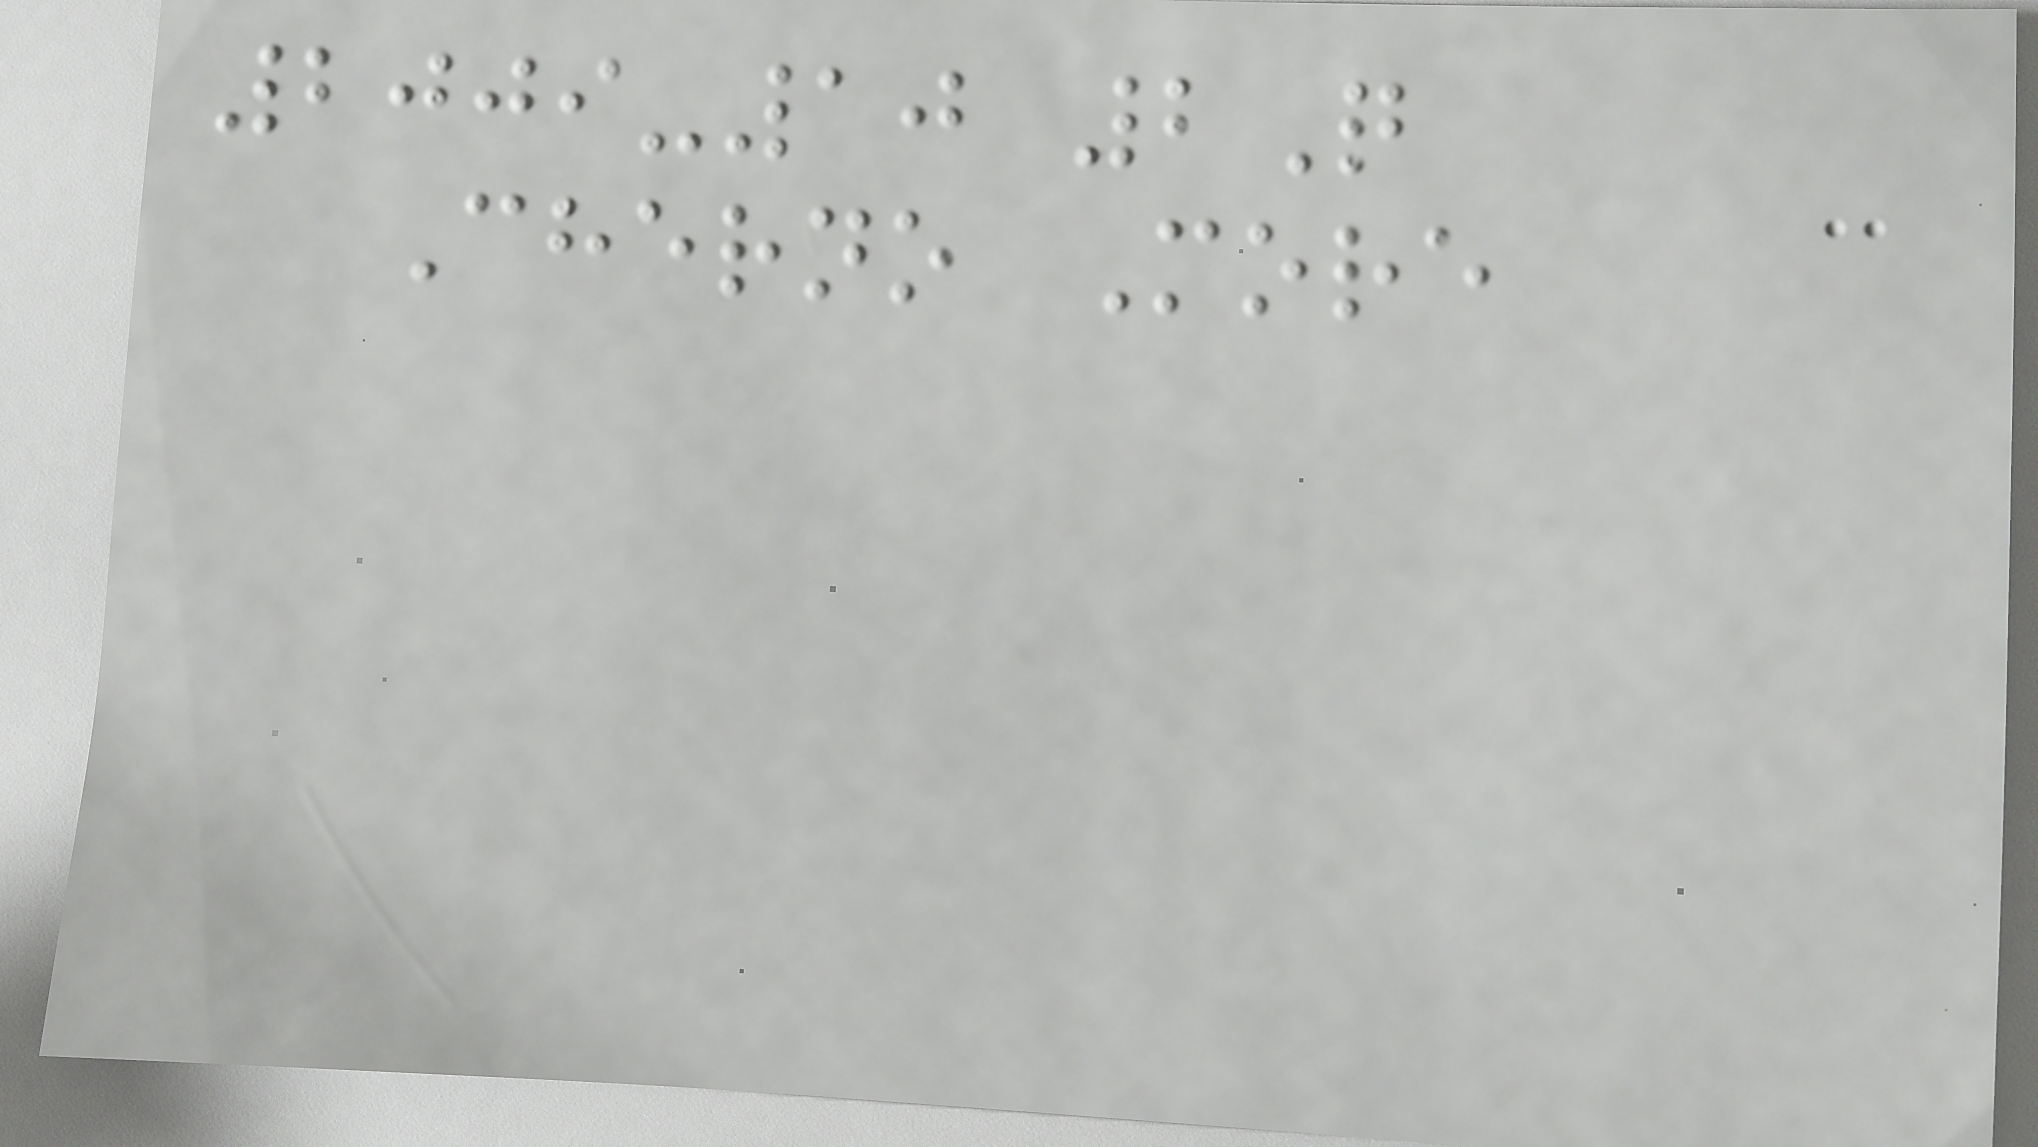2009-10 2Q
Cherno More
